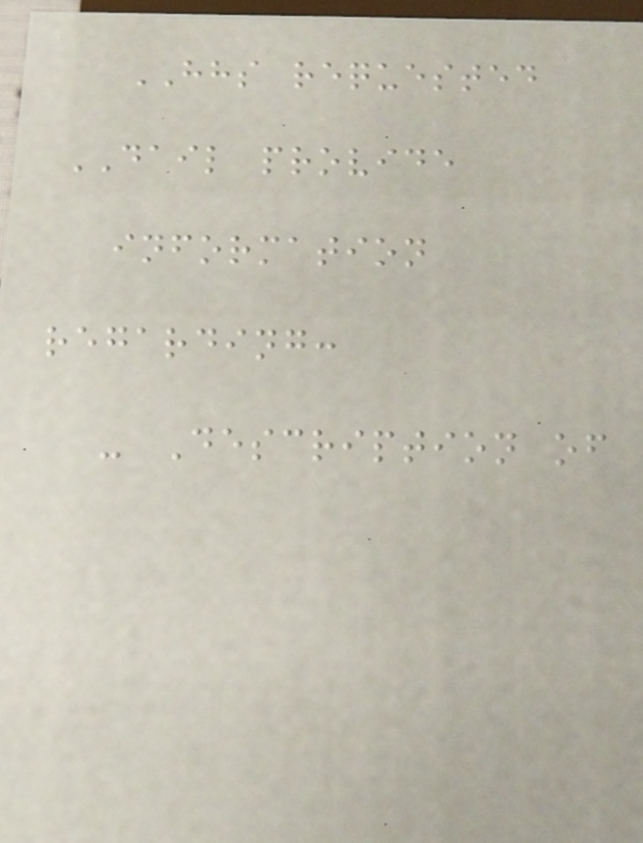HHS requested
DAIL provide
information
regarding:
- Description of
